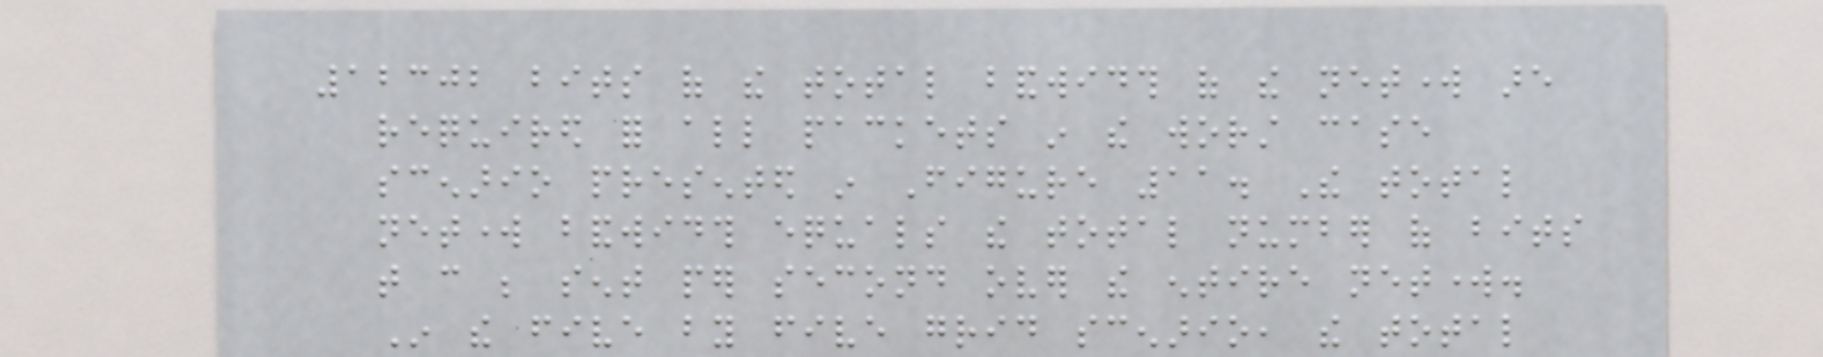12302 bits of the total bandwidth of the network are
required for all packets in the worst case
scenario presented in Figure 11. The total
network bandwidth equals the total number of bits
that can be sent per second over the entire network.
In the five by five grid scenario, the total
